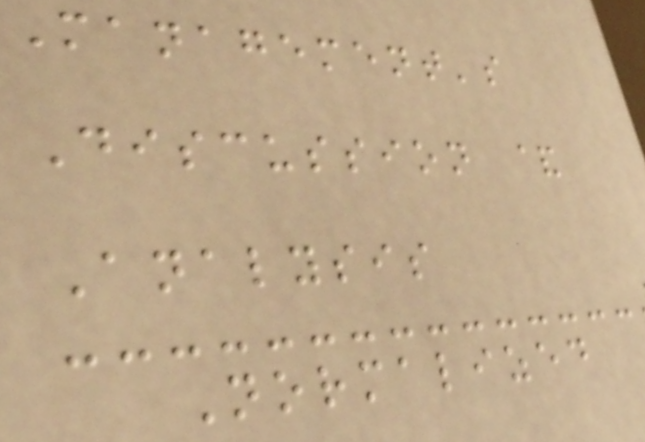Management's
Discussion &
Analysis
Normalized
